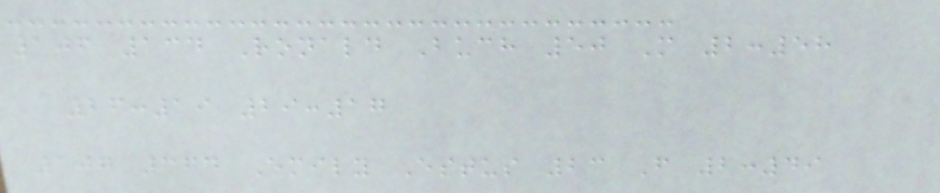106 134 Ronald Buch 50 M 2:58
26:19 29:17
107 364 Emily Estus 23 F 2:49
